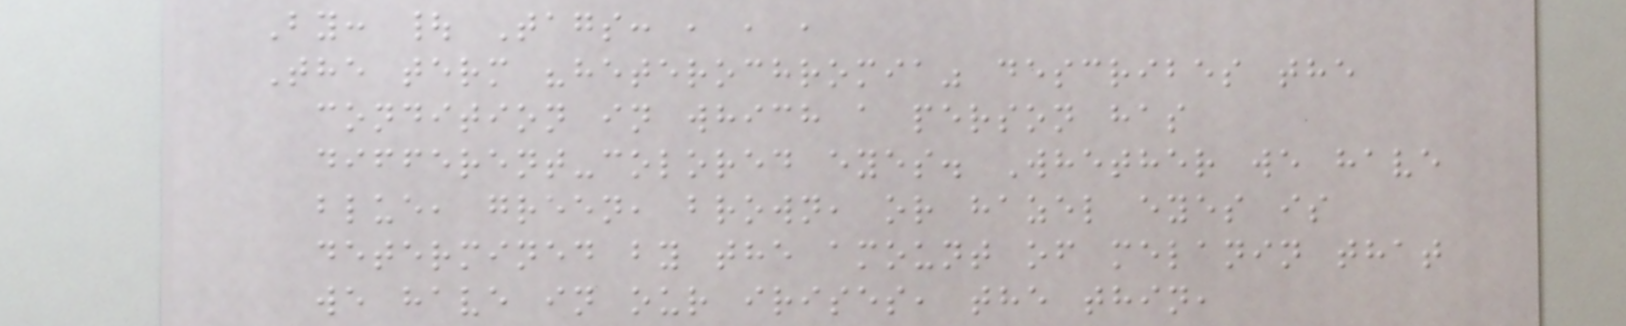By: | Tags: , , ,
The term "heterochromia" describes the
condition in which a person has
different-colored eyes. Whether we have
blue, green, brown, or hazel eyes is
determined by the amount of melanin that
we have in our irises, the thin,
